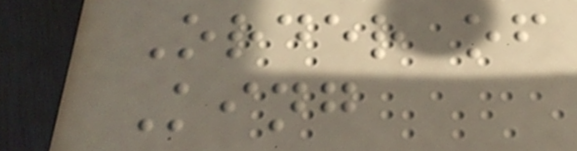Order of
King
